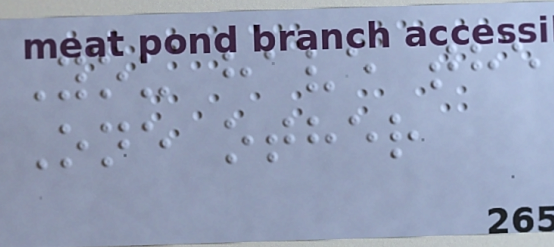You have the
One other
